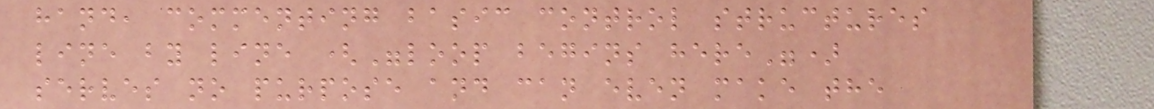hand, commenting basic control structures
line by line ("loop begins here")
serves no purpose and can even make the
